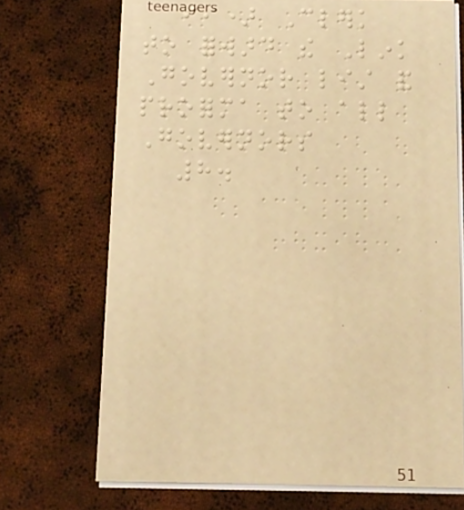ii) Clerk
to forward the Link
Governor list and
proforma to all
Governors
8.
